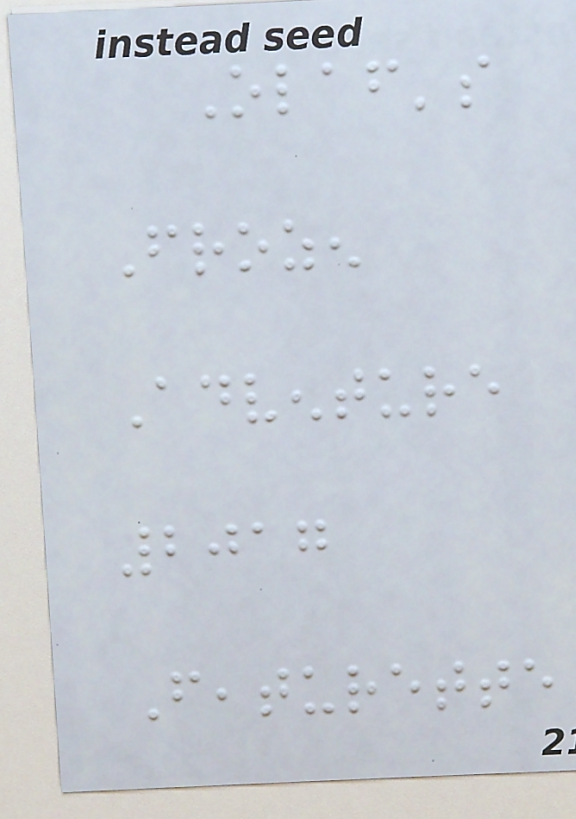Olaf's
Frozen
Adventure
2017
Featurette
